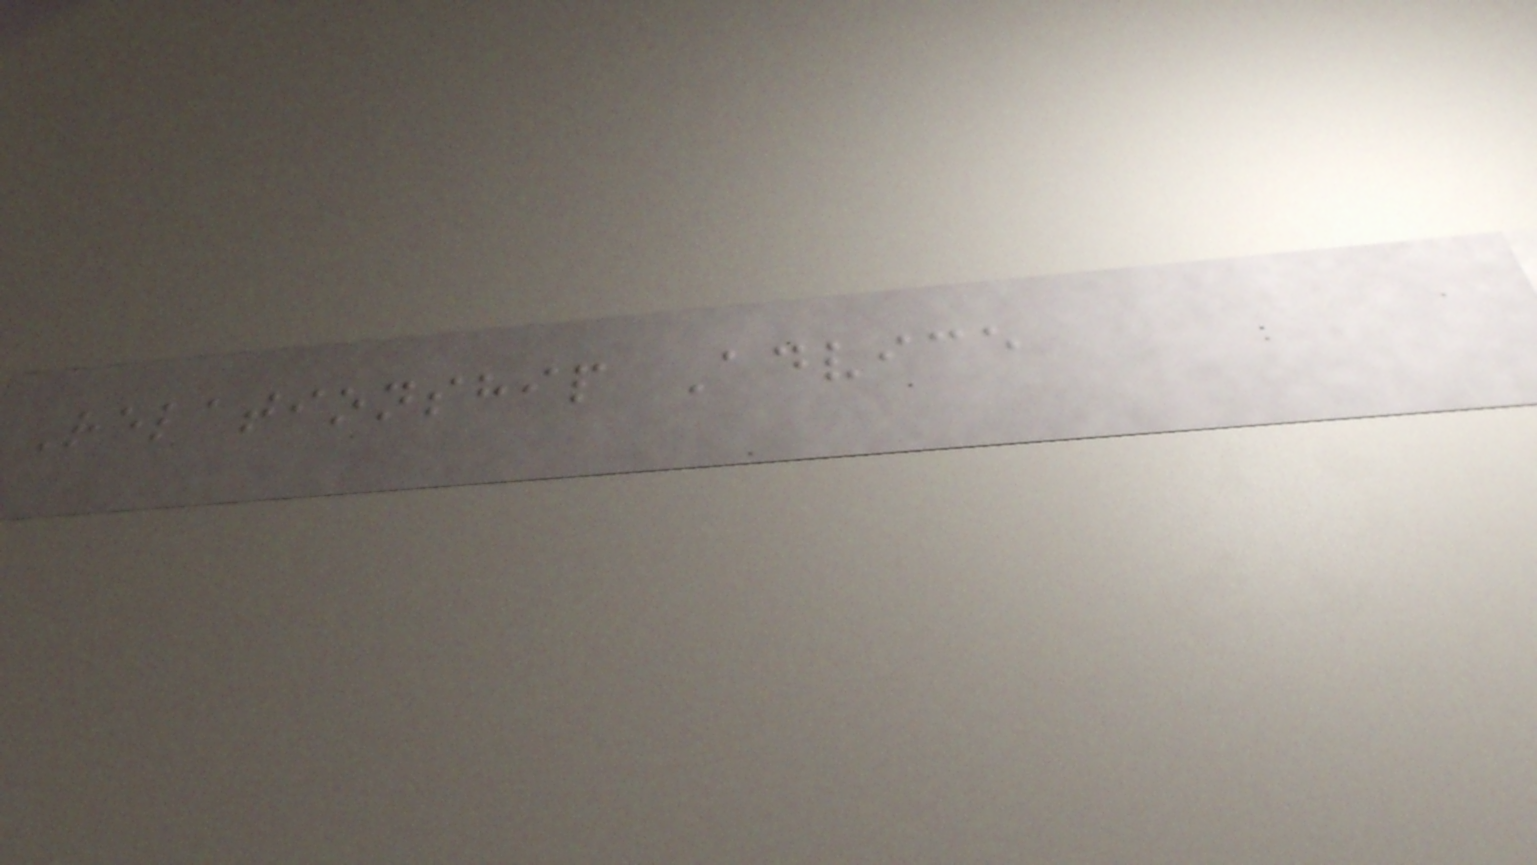Relationship Advice
